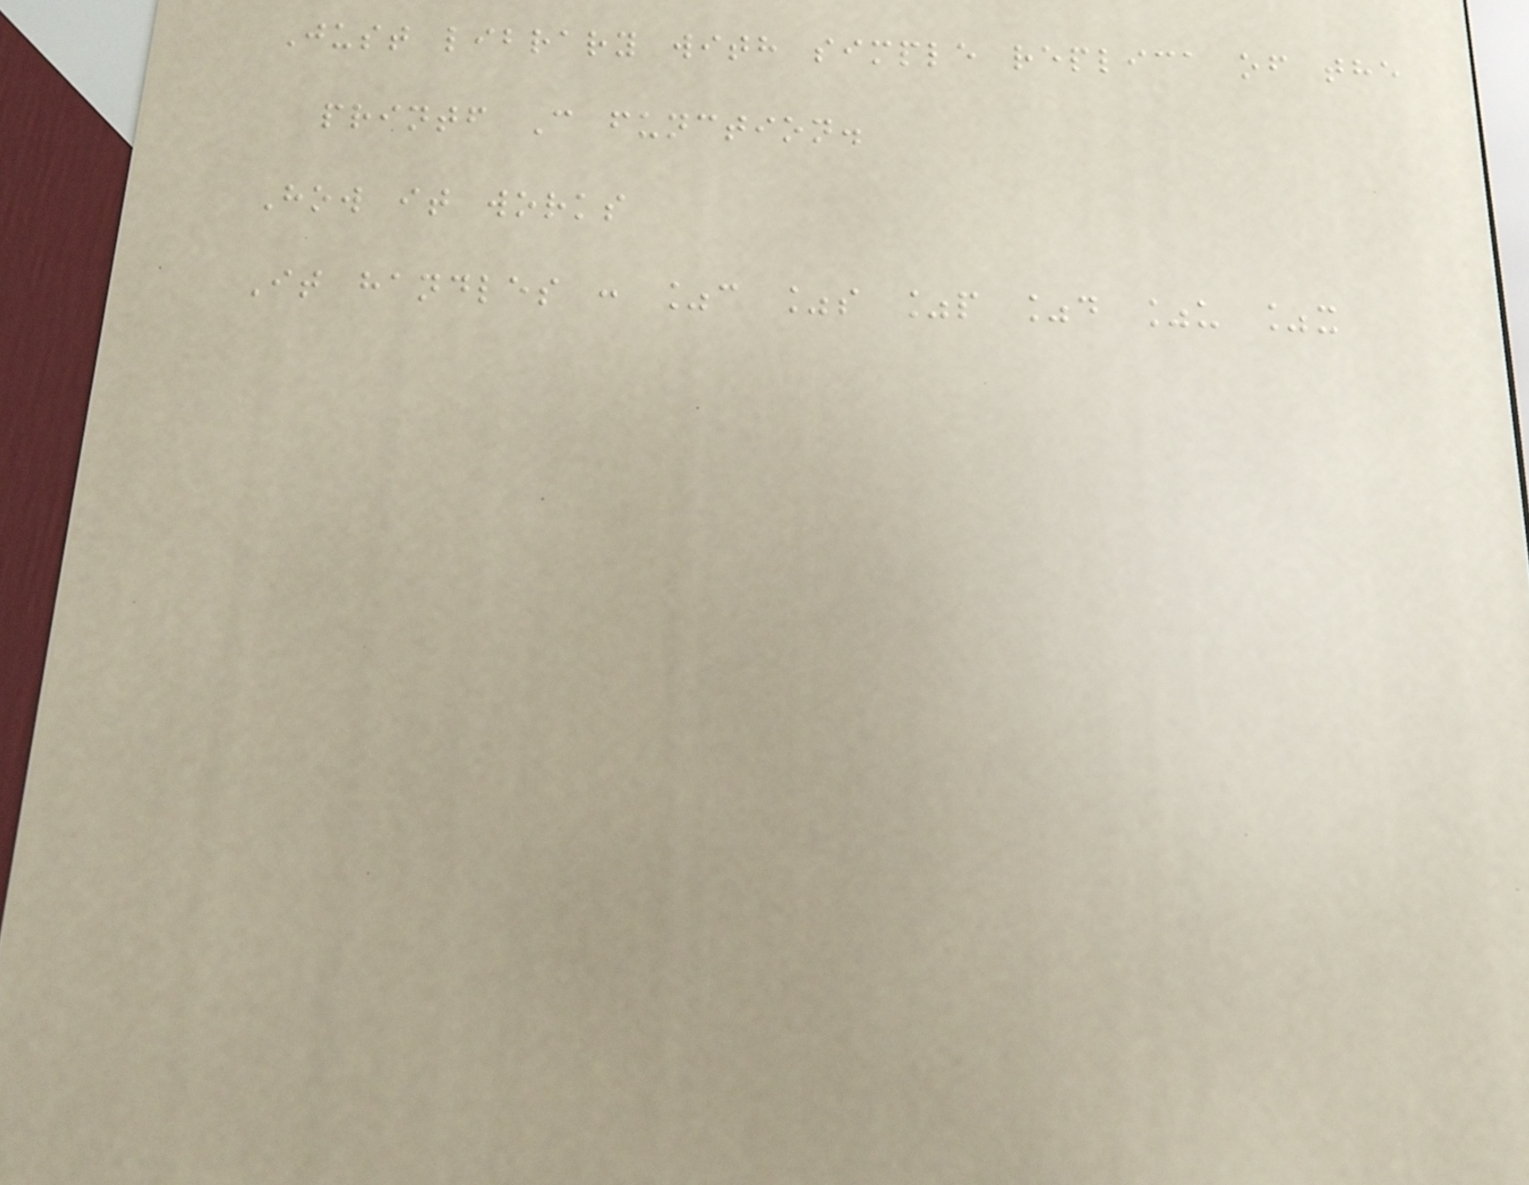Just library with simple replica of the
printf C function.
How it works
It handles : %c %s %p %d %u %x
